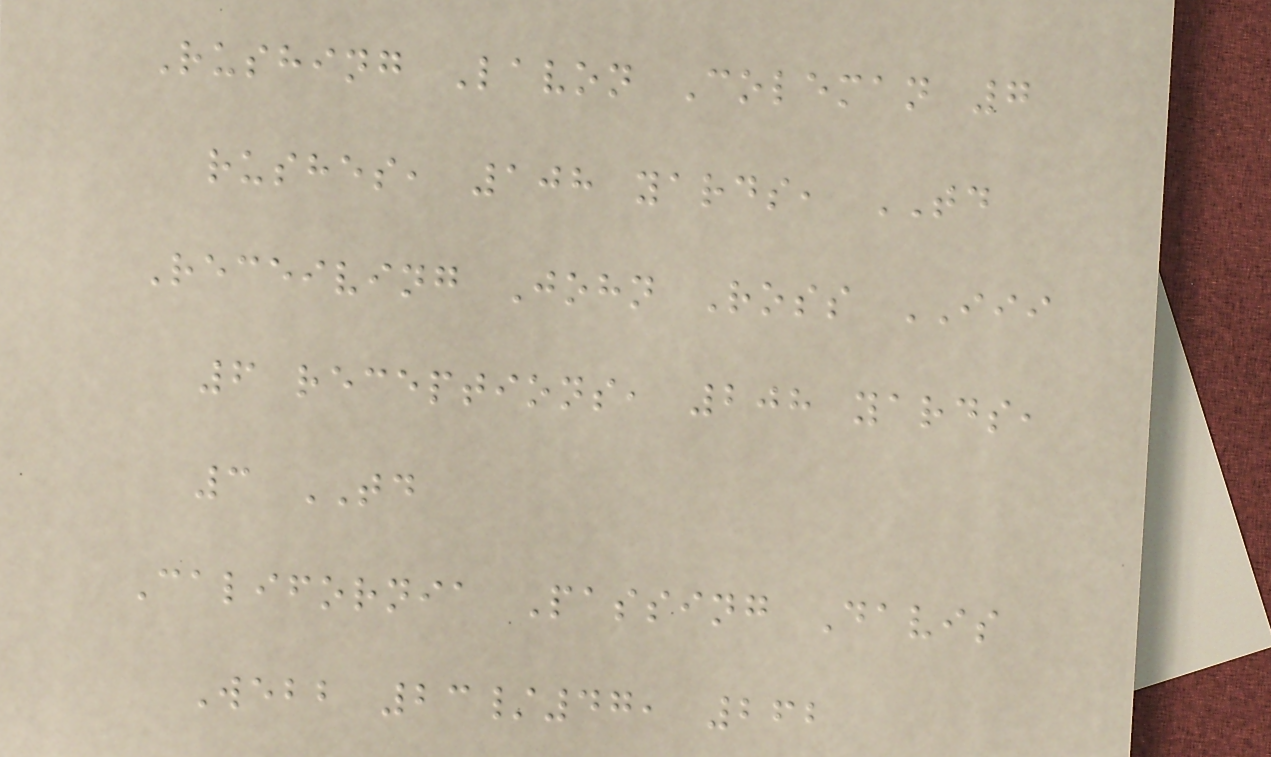Rushing Lavon Coleman 7
rushes, 108 yards, TD
Receiving John Ross III
6 receptions, 208 yards,
3 TD
California Passing Davis
Webb 23/47, 262
